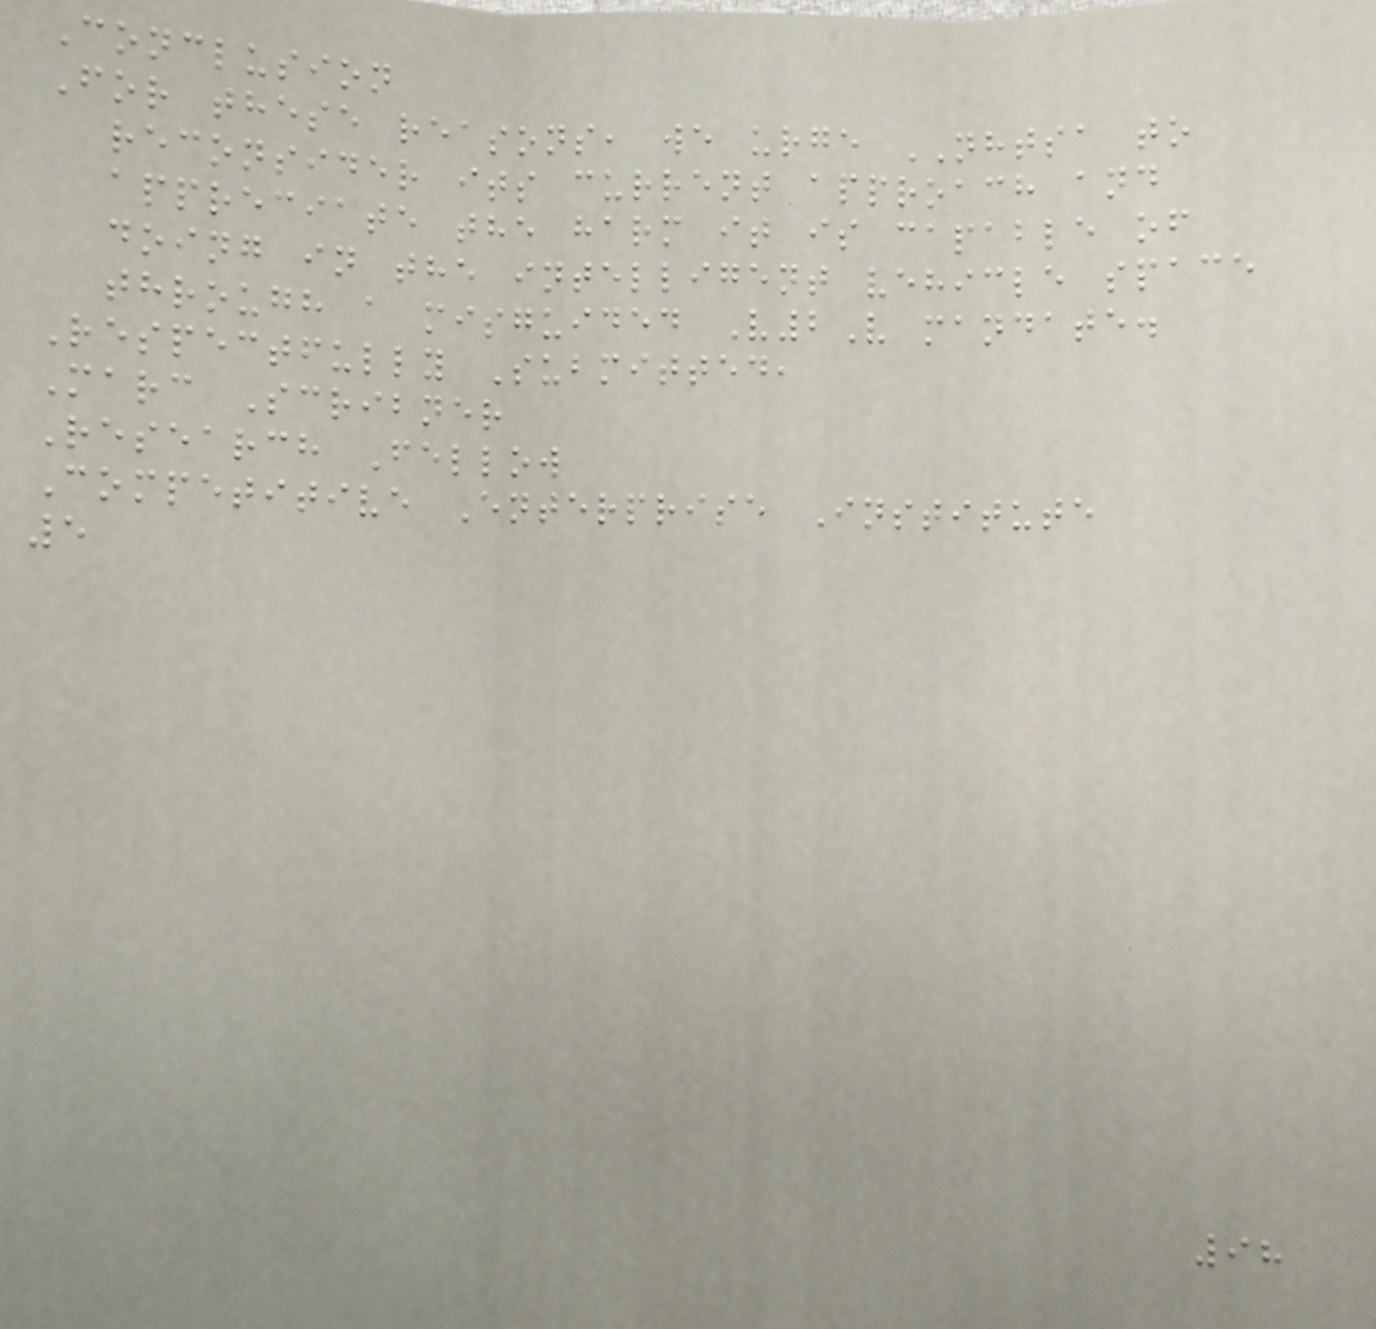Conclusion
For these reasons, we urge NHTSA to
reconsider its current approach and
appreciate the harm it is capable of
doing in the intelligent vehicle space
through a misguided V2V mandate.
Respectfully Submitted,
Marc Scribner
Research Fellow
Competitive Enterprise Institute
5
98
